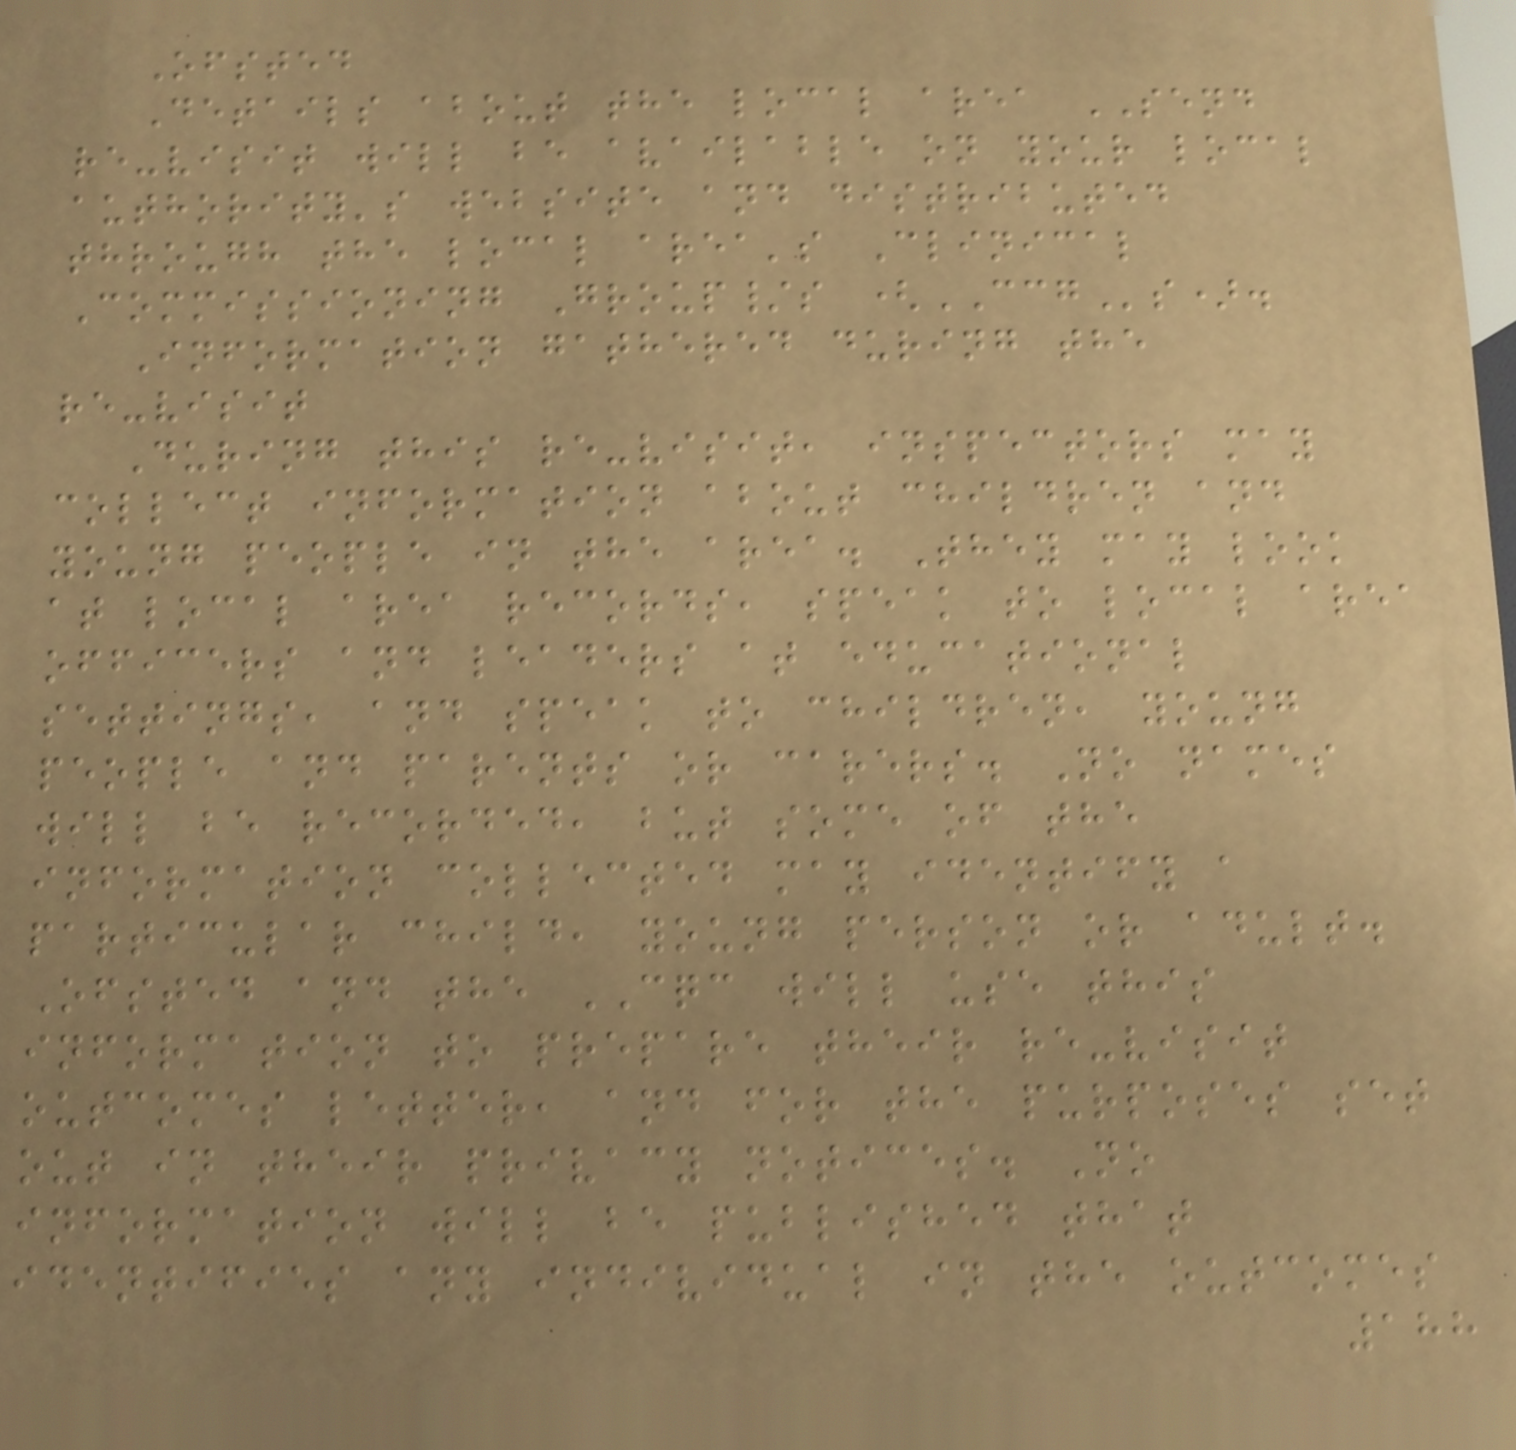Ofsted
Details about the local area SEND
re-visit will be available on your local
authority's website and distributed
through the local area's Clinical
Commissioning Group/s (CCGs).
Information gathered during the
re-visit
During this re-visit, inspectors may
collect information about children and
young people in the area. They may look
at local area records, speak to local area
officers and leaders at educational
settings, and speak to children, young
people and parents or carers. No names
will be recorded, but some of the
information collected may identify a
particular child, young person or adult.
Ofsted and the CQC will use this
information to prepare their re-visit
outcomes letter, and for the purposes set
out in their privacy notices. No
information will be published that
identifies any individual in the outcomes
188
